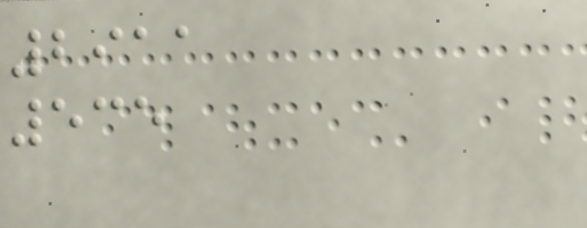2911
535
